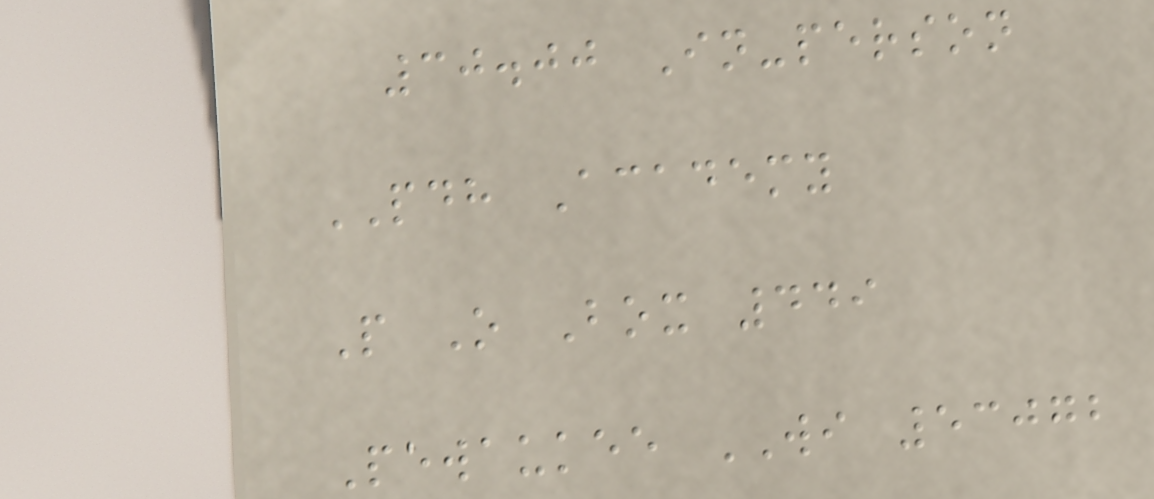30.00 In-person
PDH Academy
P O Box 449
Pewaukee WI 53072
